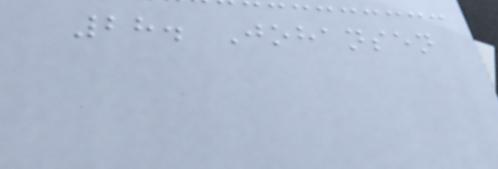28. Johansen
